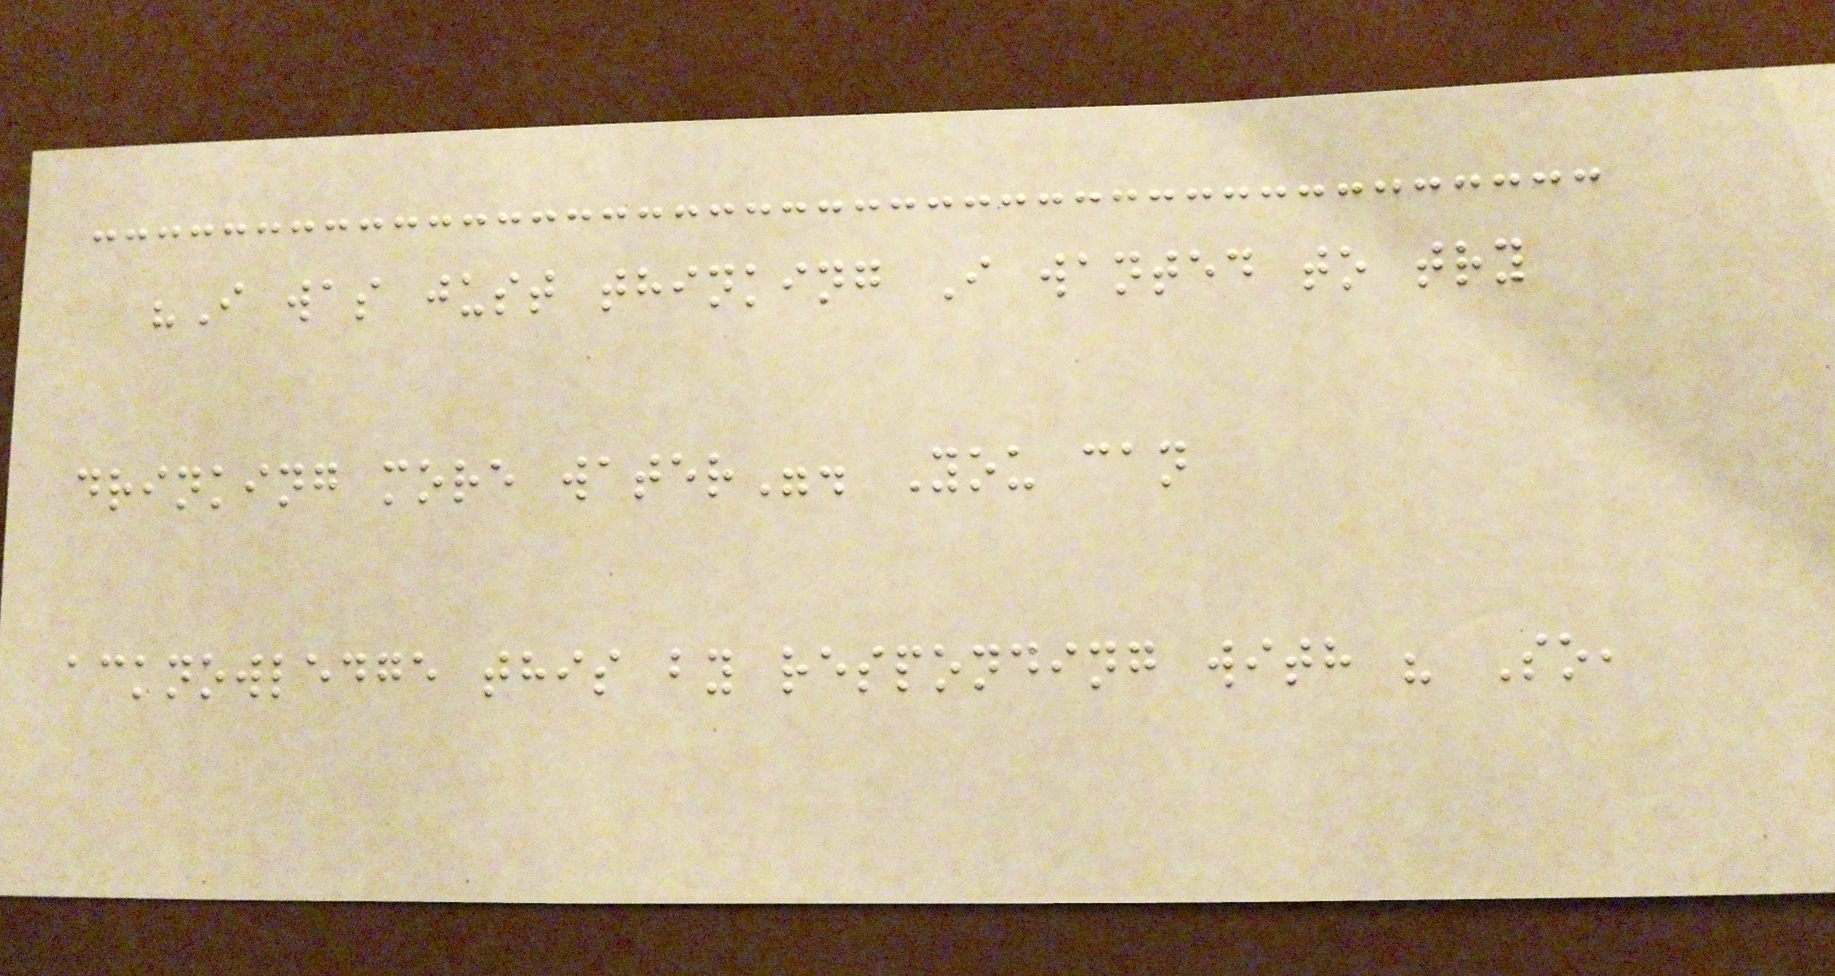"I was just thinking I wanted to try
drinking more water". You can
acknowledge this by responding with " So,
